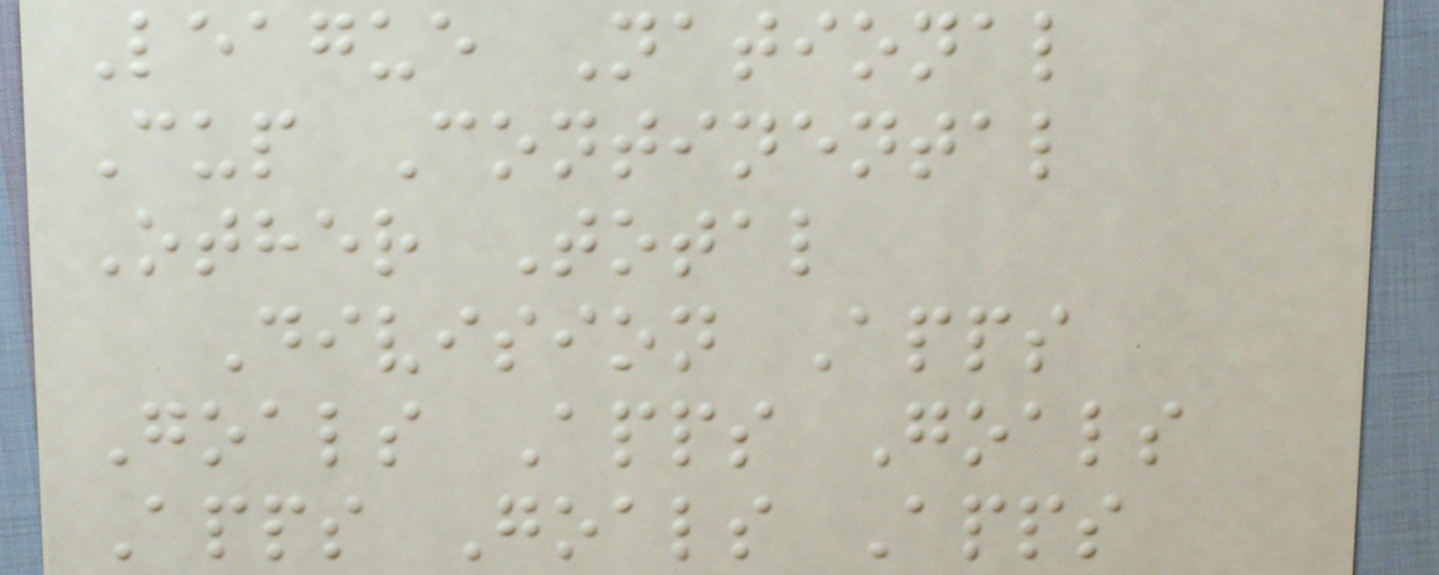League National
Cup Continental
Other Total
Division Apps
Goals Apps Goals
Apps Goals Apps
